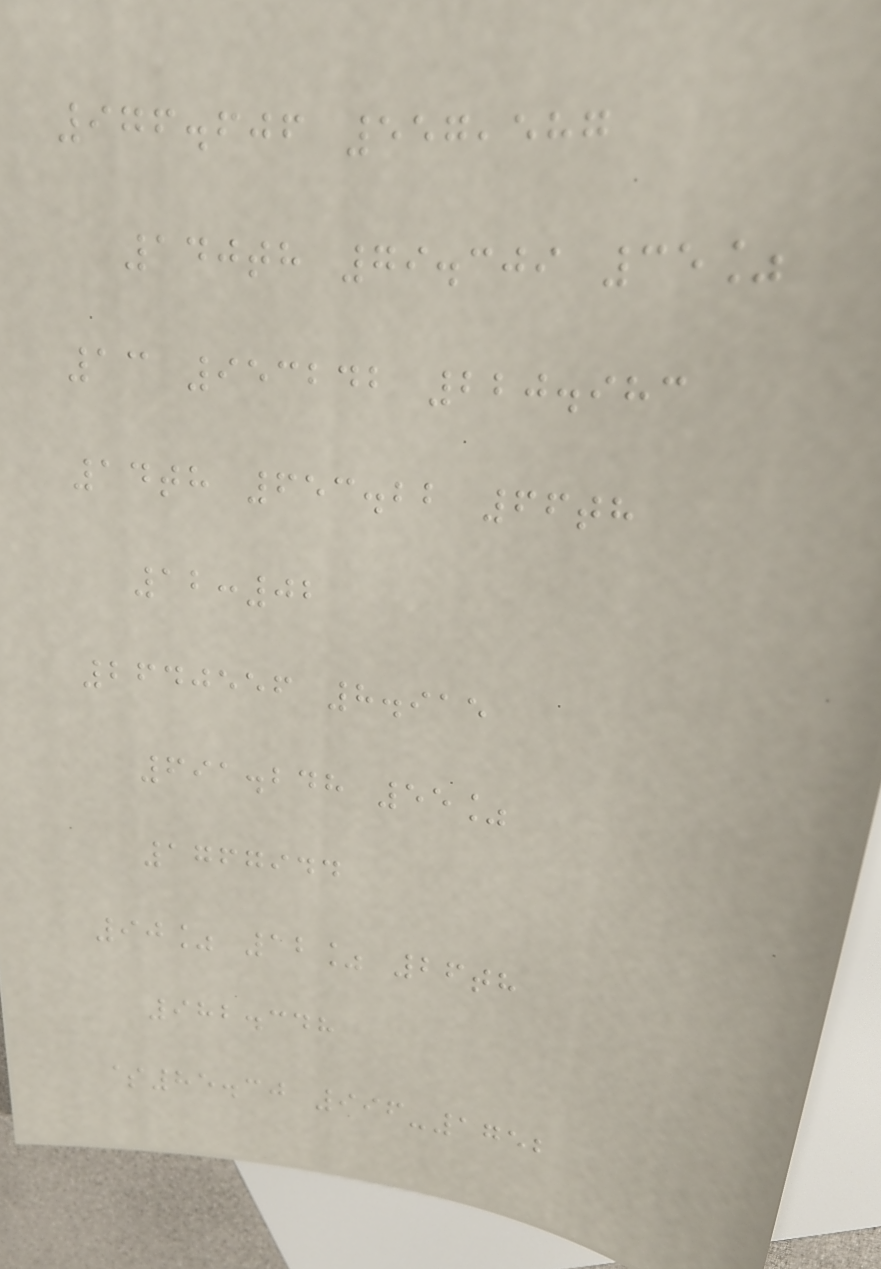976.606 557,587
140th 79.309 35%
13 953242 220.983
14th 653.22 66th
12:02
2640556 8.915
691.248 55%
1767944
90% 12% 26th
982.348
$85.30 996-1752
